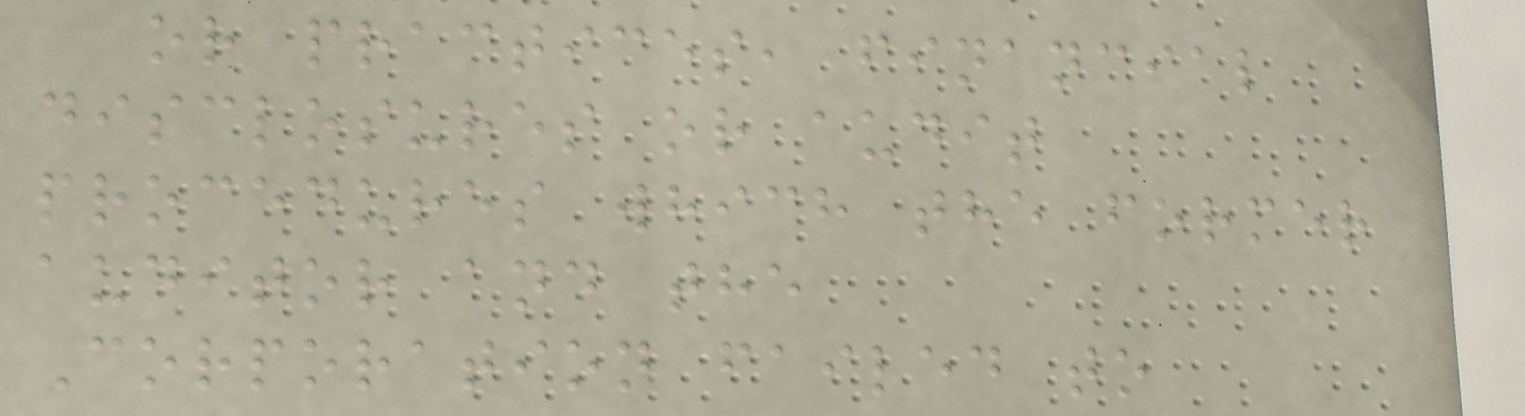or practices, financial
disclosures or audit
procedures which the former
auditor and the
Corporation failed to
